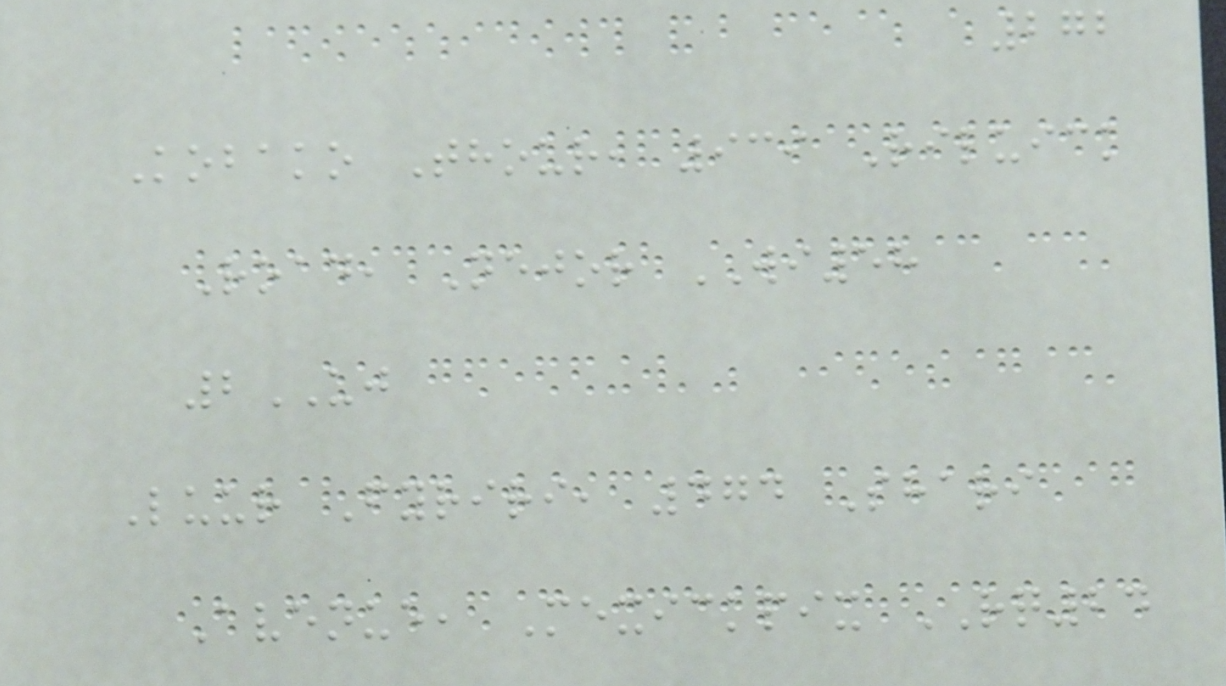272
Kobako Thour, 939 Riluick
Road, Nejor WI58
2UJ
Luur Fyriri, 474 Shari
Avenue, Mexickpix RQ24
